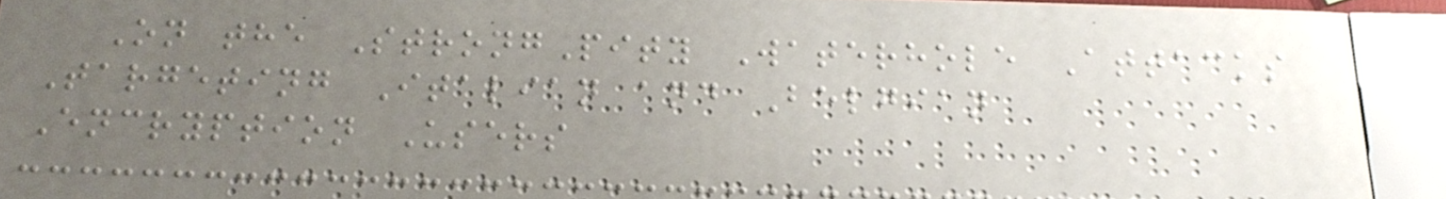On the StrongPity Waterhole Attacks
Targeting Italian and Belgian
Encryption Users
